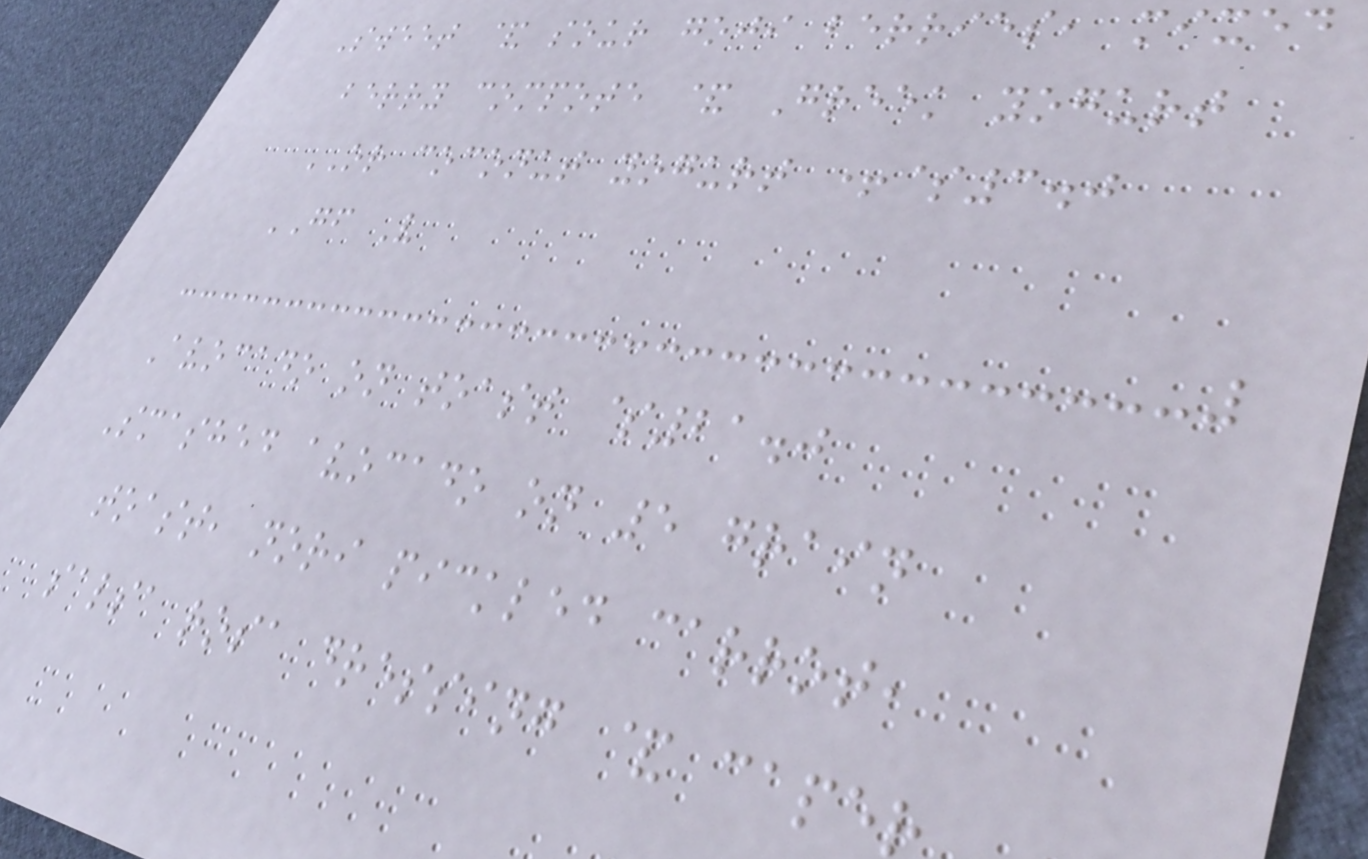Sweet & sour goji berries, mixed
berry compote & Greek yogurt
OR coconut yogurt +$3.0
GF V
Avocado on toast $21.0
Smashed avocado on 5 grain
toast, nori pickled carrot,
salsa rosa dressing & caper
